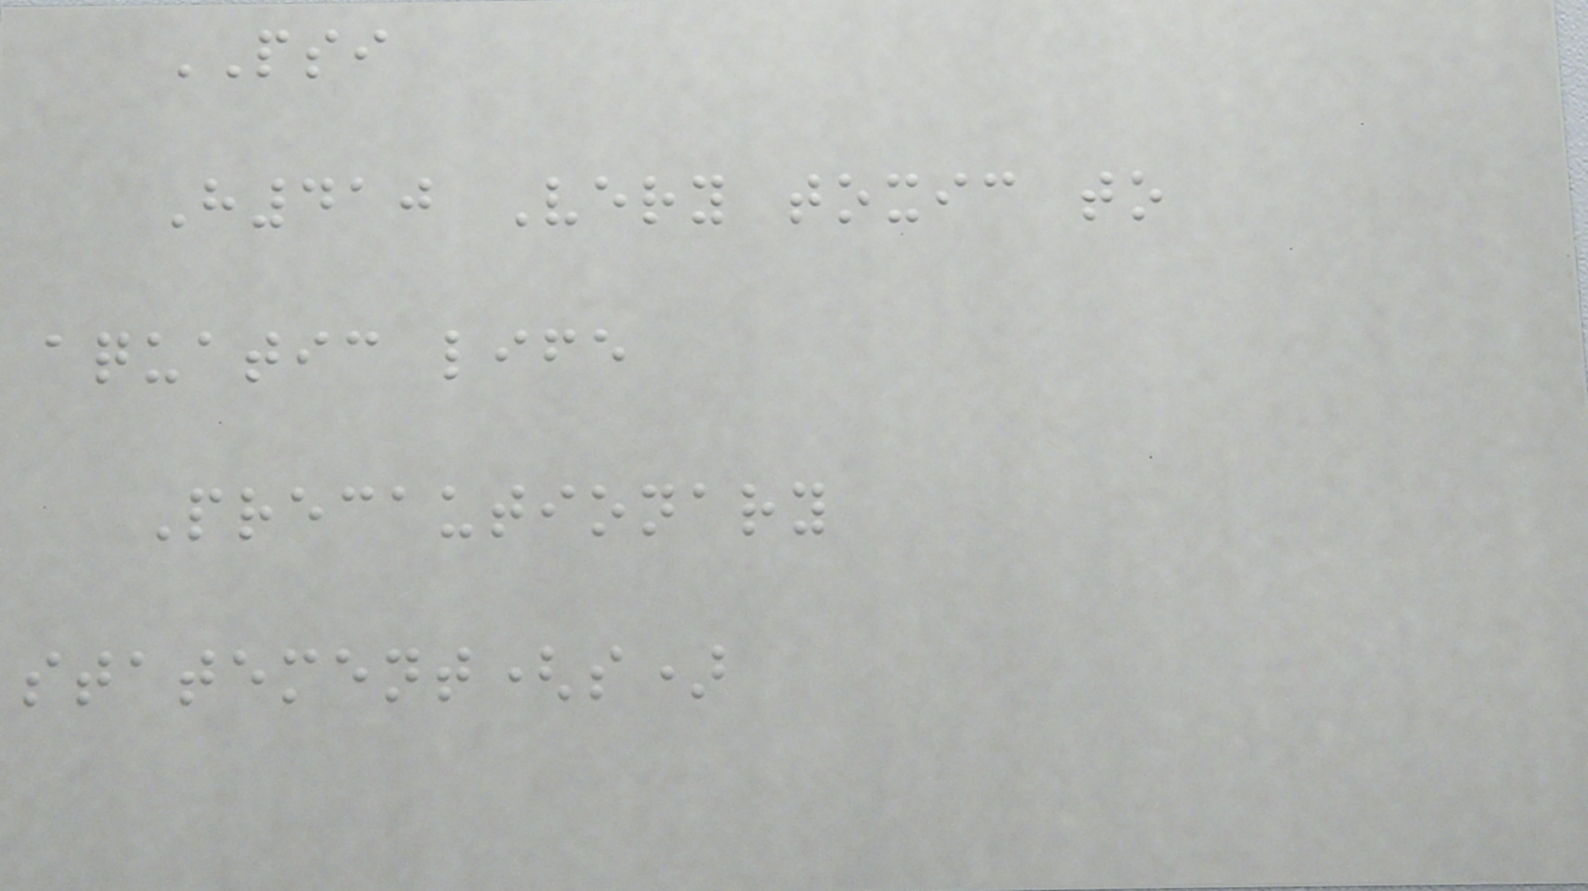PSI
H410 Very toxic to
aquatic life
Precautionary
statement(s)
